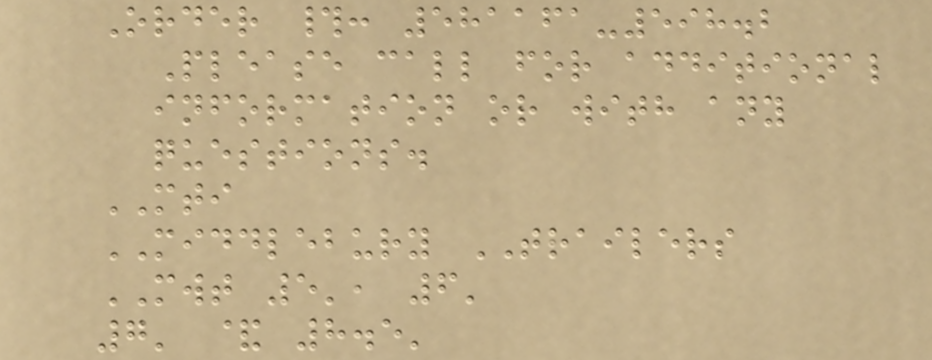Order #: 581161-598.2
Please call for additional
information or with any
questions.
MTI
MIDDLEBURY TRAILERS
MWT 5', 6'
7' & 8.5'
